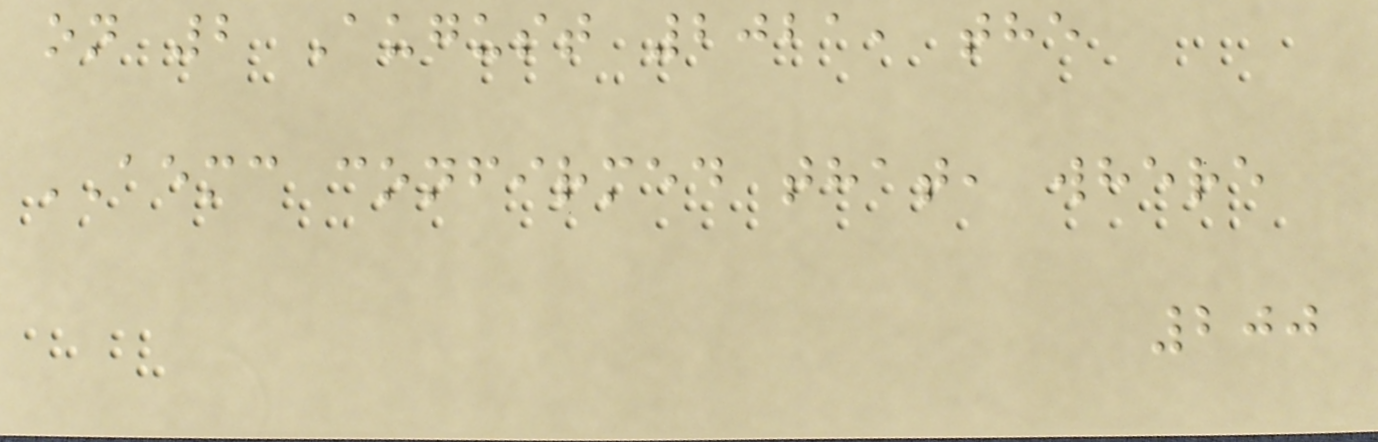on 2 August 2021, the
AEMC confirmed that, where
200
